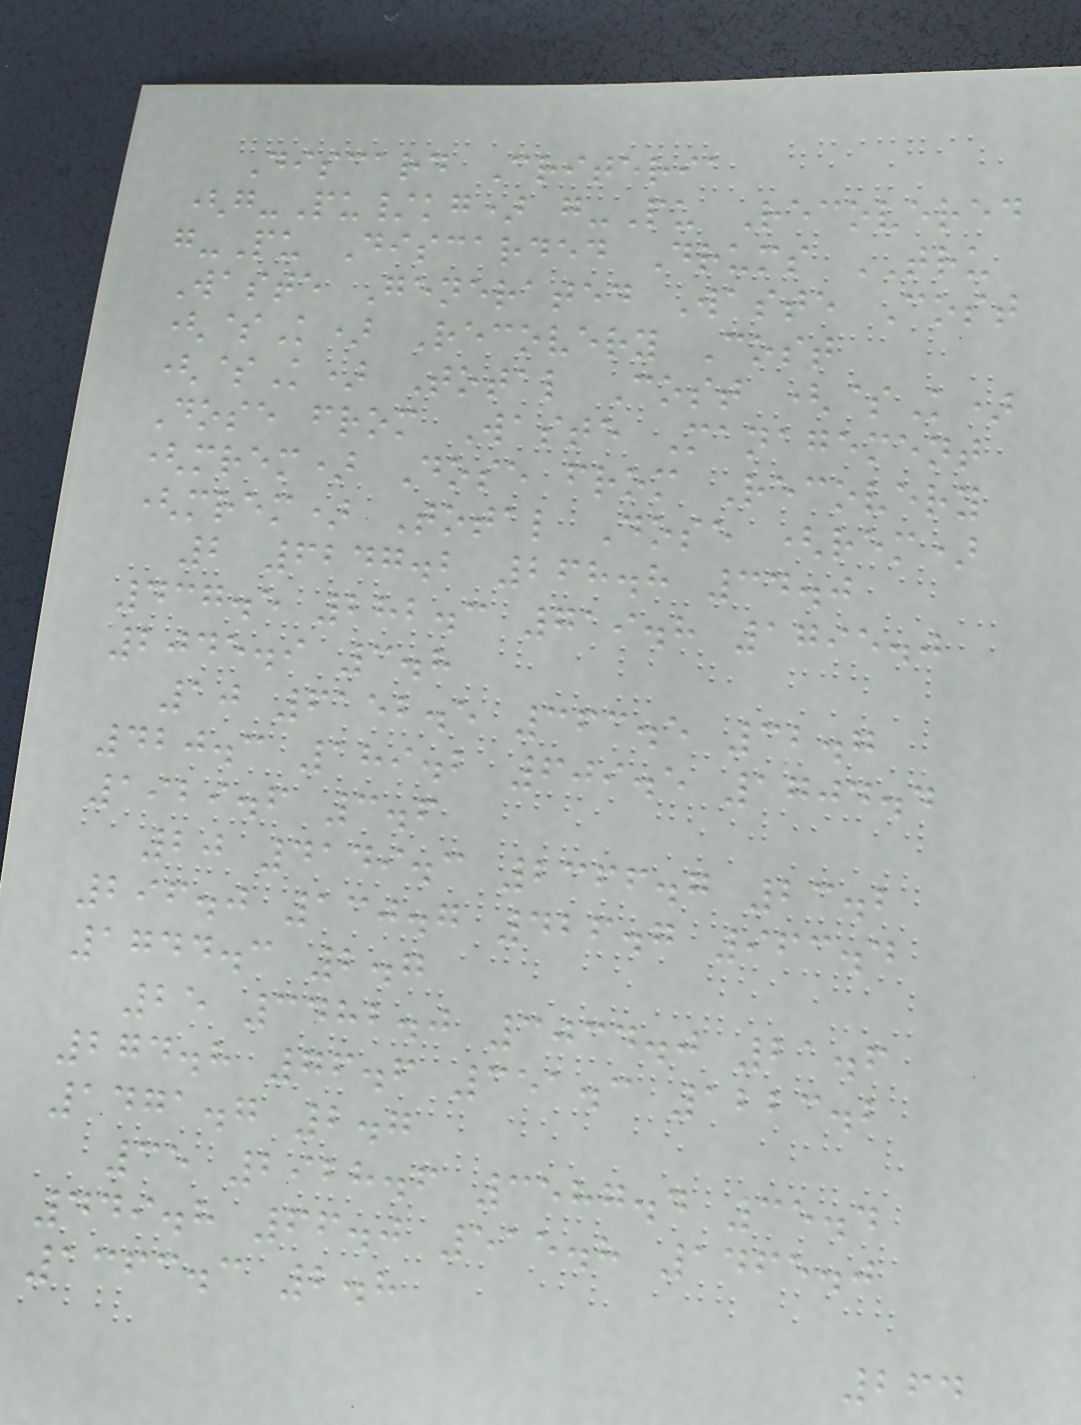Discard Criteria
(g-Pu/kg) g-Pu Recovered
g-Pu Discarded Drums TRU
Waste Generated Waste Cost
($K) Recovery Cost
($K) Total Cost ($K)
Dose from Waste Management
(mrem) Dose from Recovery
(mrem) Total Dose (rem)
2 6247.2 268.8 34.0
437.5 282.3 719.8 1795.0
2045.9 3.8
10 6152.5 363.5 32.7
420.3 189.2 609.5 1704.4
1929.6 3.6
20 4149.3 2366.7 23.2
296.0 130.7 426.7 963.4
1744.3 2.7
25 3482.0 3034.0 21.6
274.8 76.6 351.3 1223.2
1471.7 2.7
35 2928.6 3587.4 35.4
449.8 66.0 515.8 1465.0
1363.3 2.8
264
